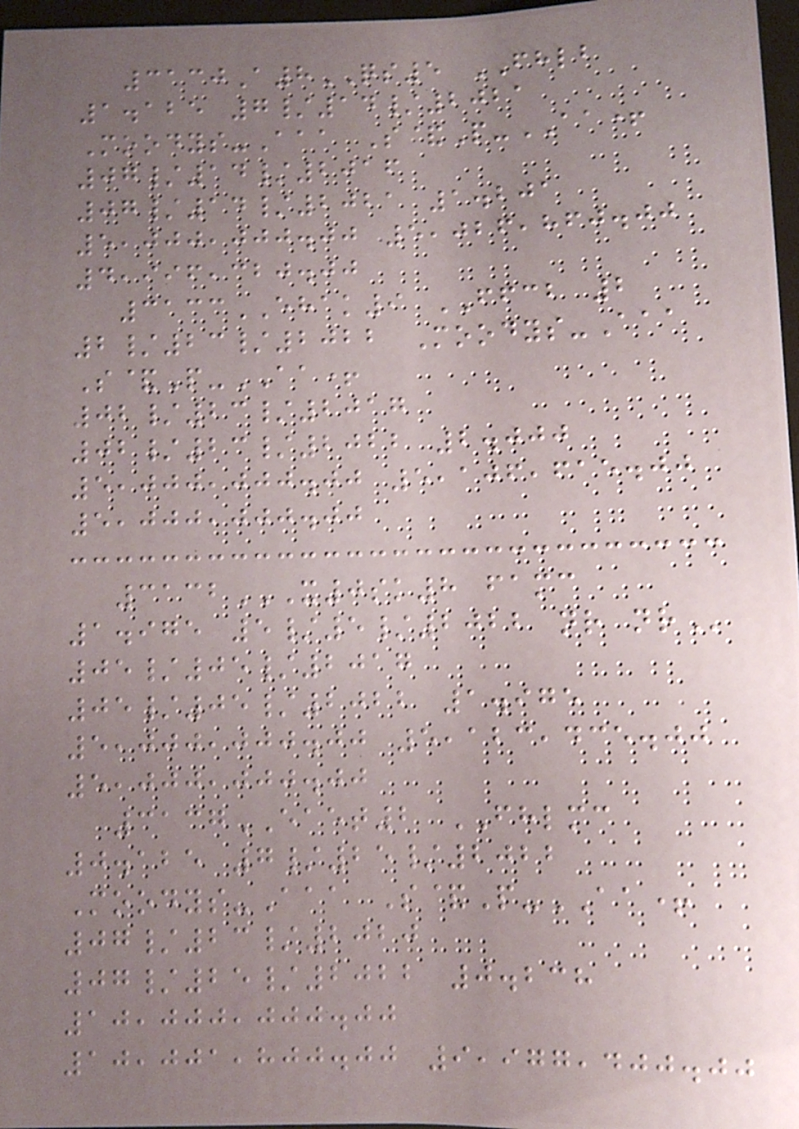3130A8QS5 FHLB
1.125 7/14/2021
Moodys-Aaa S&P-AA+
07/14/2016
07/14/2021 1.201
5,000,000.00 5,026,860.00
4,996,320.00
3133EHAK9 FFCB 2
2/23/2022 Moodys-Aaa
S&P-AA+
02/23/2017
02/23/2022 2.000
5,000,000.00 5,106,615.00
5,000,000.00
3132X0SK8 FAMC
1.975 5/5/2022 NR NR
05/05/2017
05/05/2022 1.975
5,000,000.00 5,123,435.00
5,000,000.00
3137EAET2 FHLMC
0.125 7/25/2022
Moodys-Aaa S&P-AA+
07/23/2020
07/25/2022 0.238
10,000,000.00
10,001,800.00 9,977,400.00
